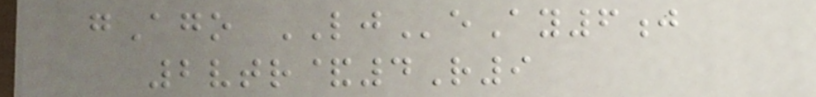gAgo LJeAy6j
2vtr&4R9
